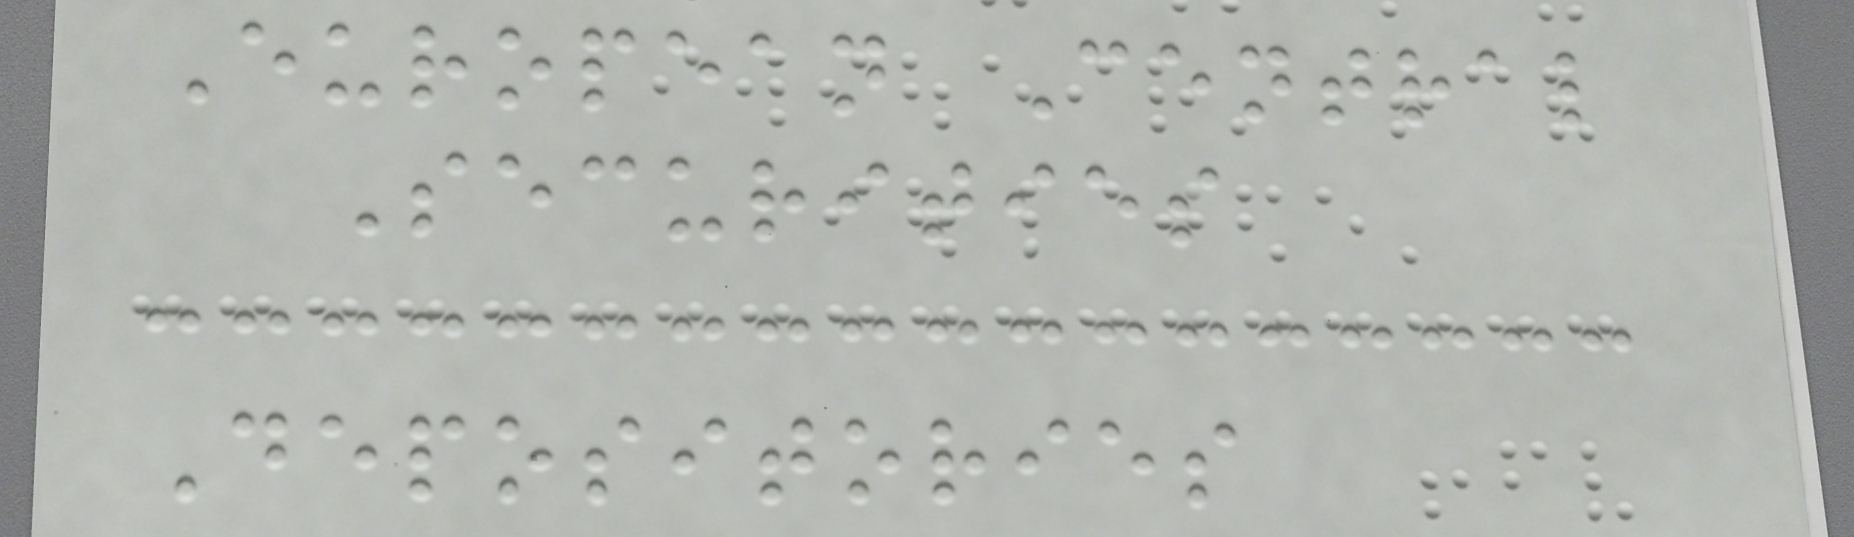European Central
Securities
Depositories
